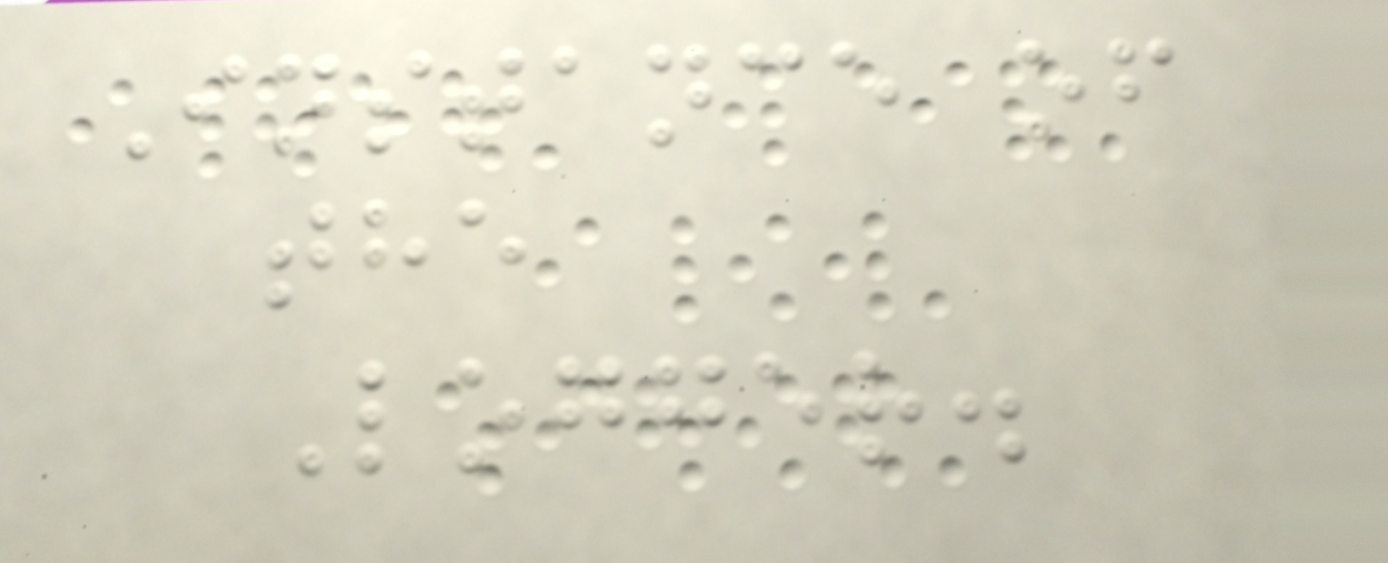Instance of
the
Logger.
